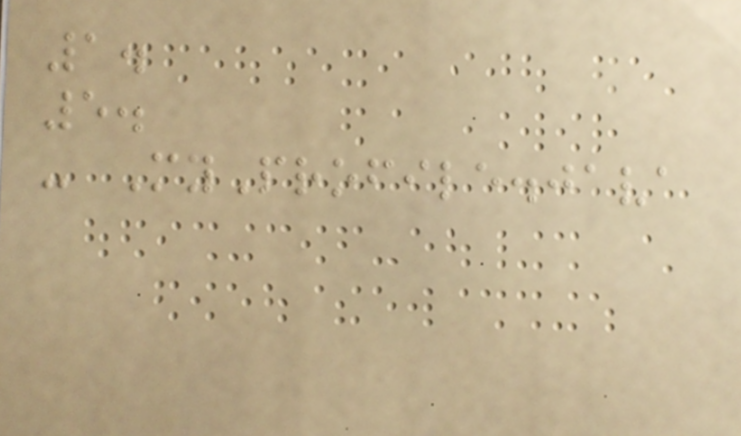1.
5.
- MyProfile.java
